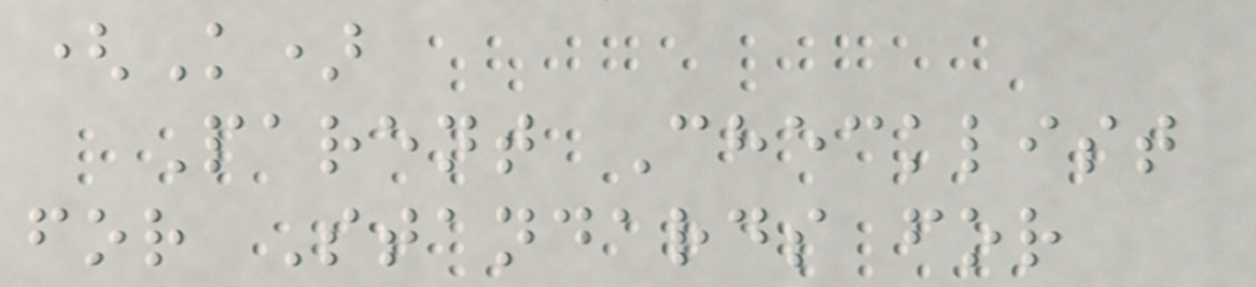(K)
Parent Checklist
for Standards for
